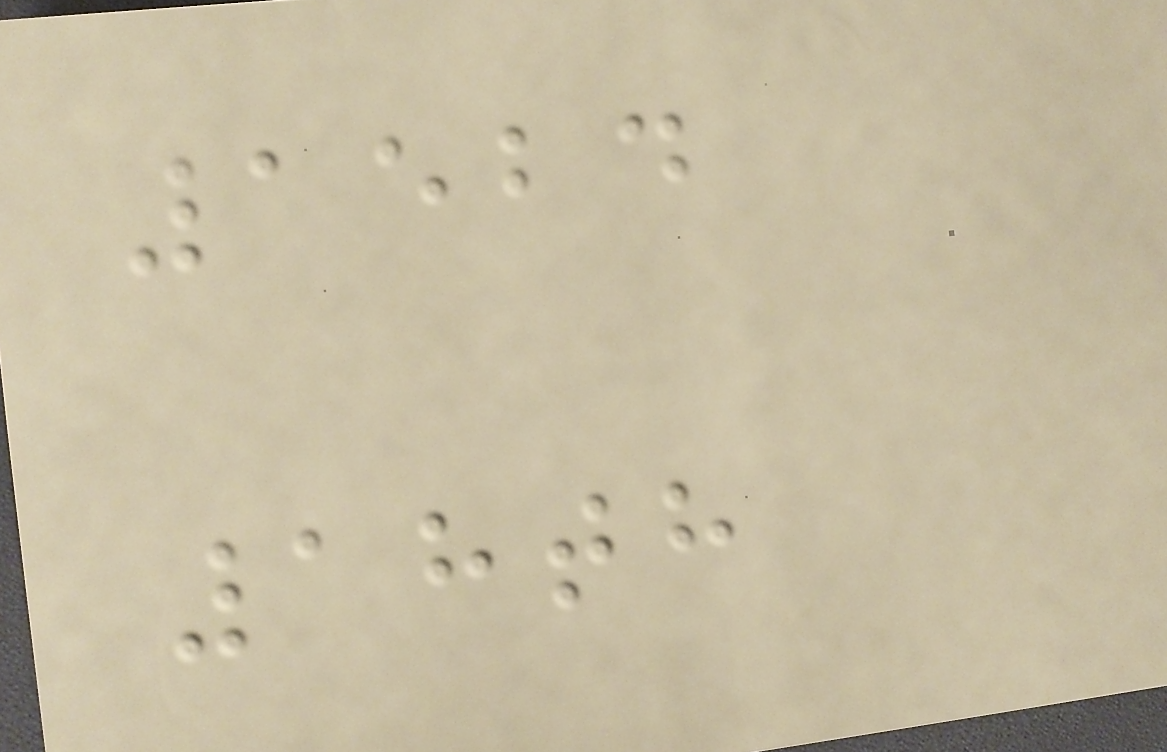1524
18th
